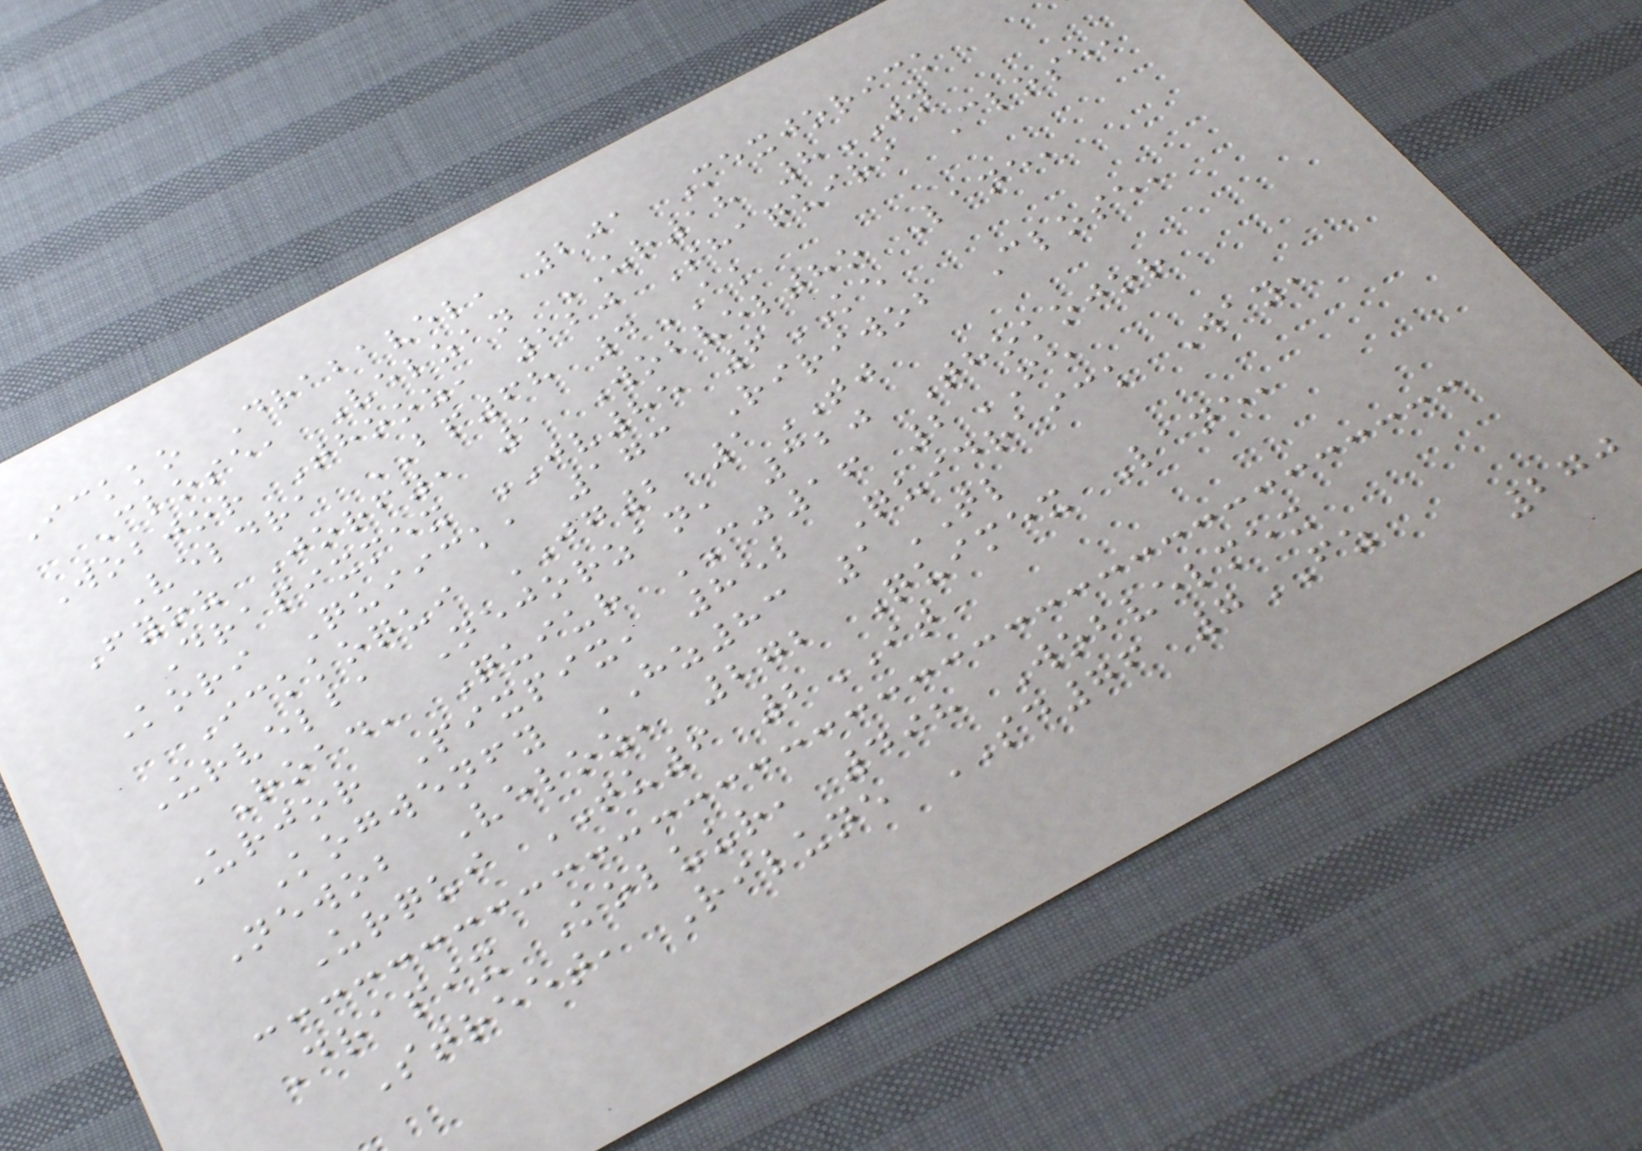Ickko Drabavel, 201 Mexjorick
Close, Velzan UR18 8JN
Wobjor Thooz, 120 Shaquiri Close,
Veldra BP68 4AK
Fyoz Jorfy, 1 Wobveltho Lane,
Drapixmex JV85 6KE
Kori Quiick, 173 Ririwob Close,
Ickkoqui JG2 1TJ
Urvelba Nejorzan, 320 Thokojor
Road, Quiur CJ16 2FE
Urjor Pixpix, 852 Quidraick Way,
Kogwenfy HZ83 1TL
Newob Veloz, 272 Quimex Lane,
Urqui TU6 2IT
Drapix Koluur, 498 Wobvelmex
Street, Rilune SD76 7FZ
270
